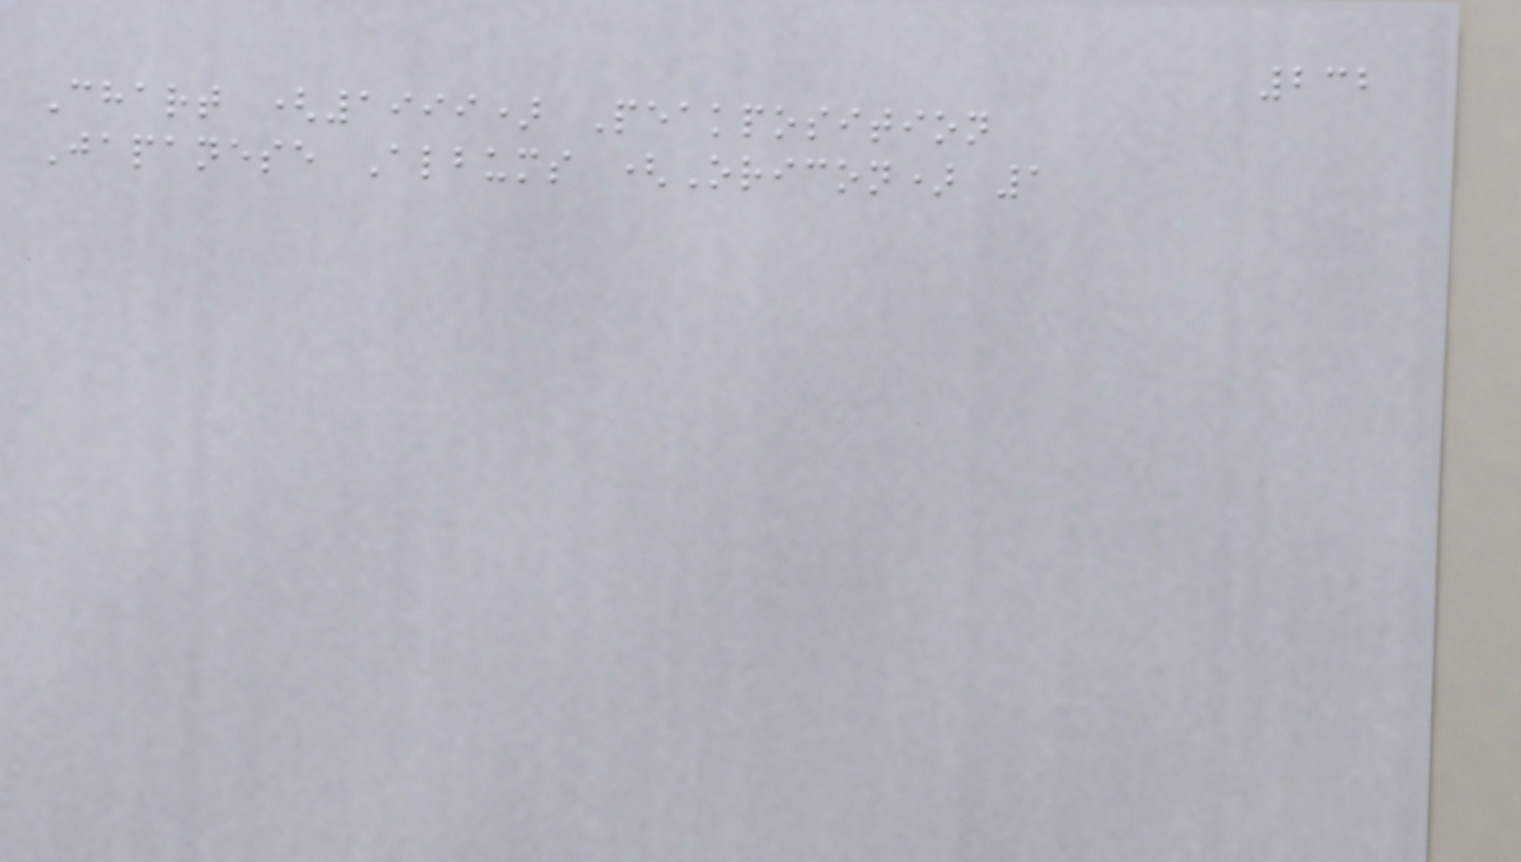232
Chart (1999) Peakposition
Japanese Albums (Oricon) 1
